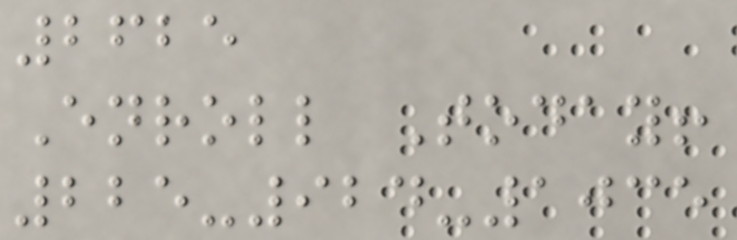2625
Enroll Today!
225-924-1035
